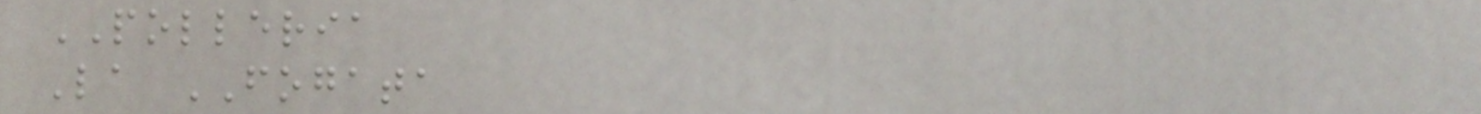POLLERIA
La FOGATA
